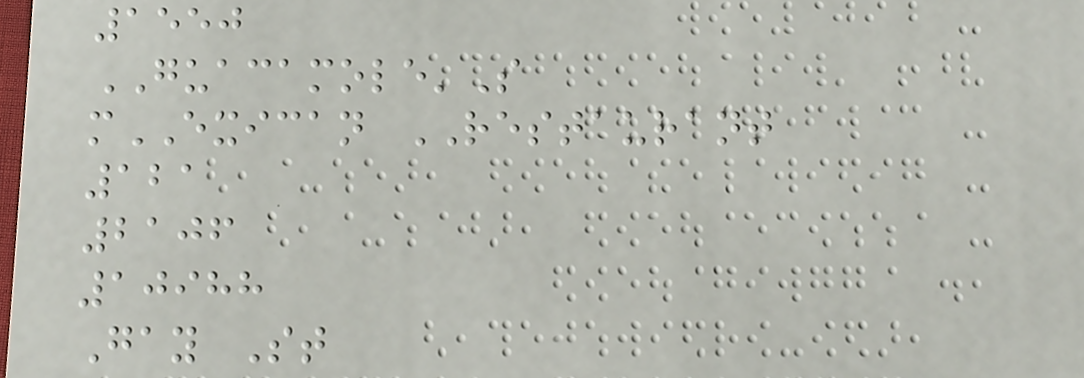1550
GUACAMOLE'S
mEXICAN RESTAURANT
121
2106
10988
Gay St
